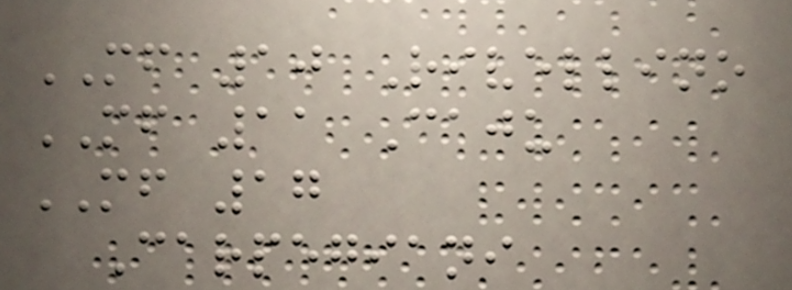MF 10 Rivellino
MF 11 Caju
MF 17
Carpegiani
